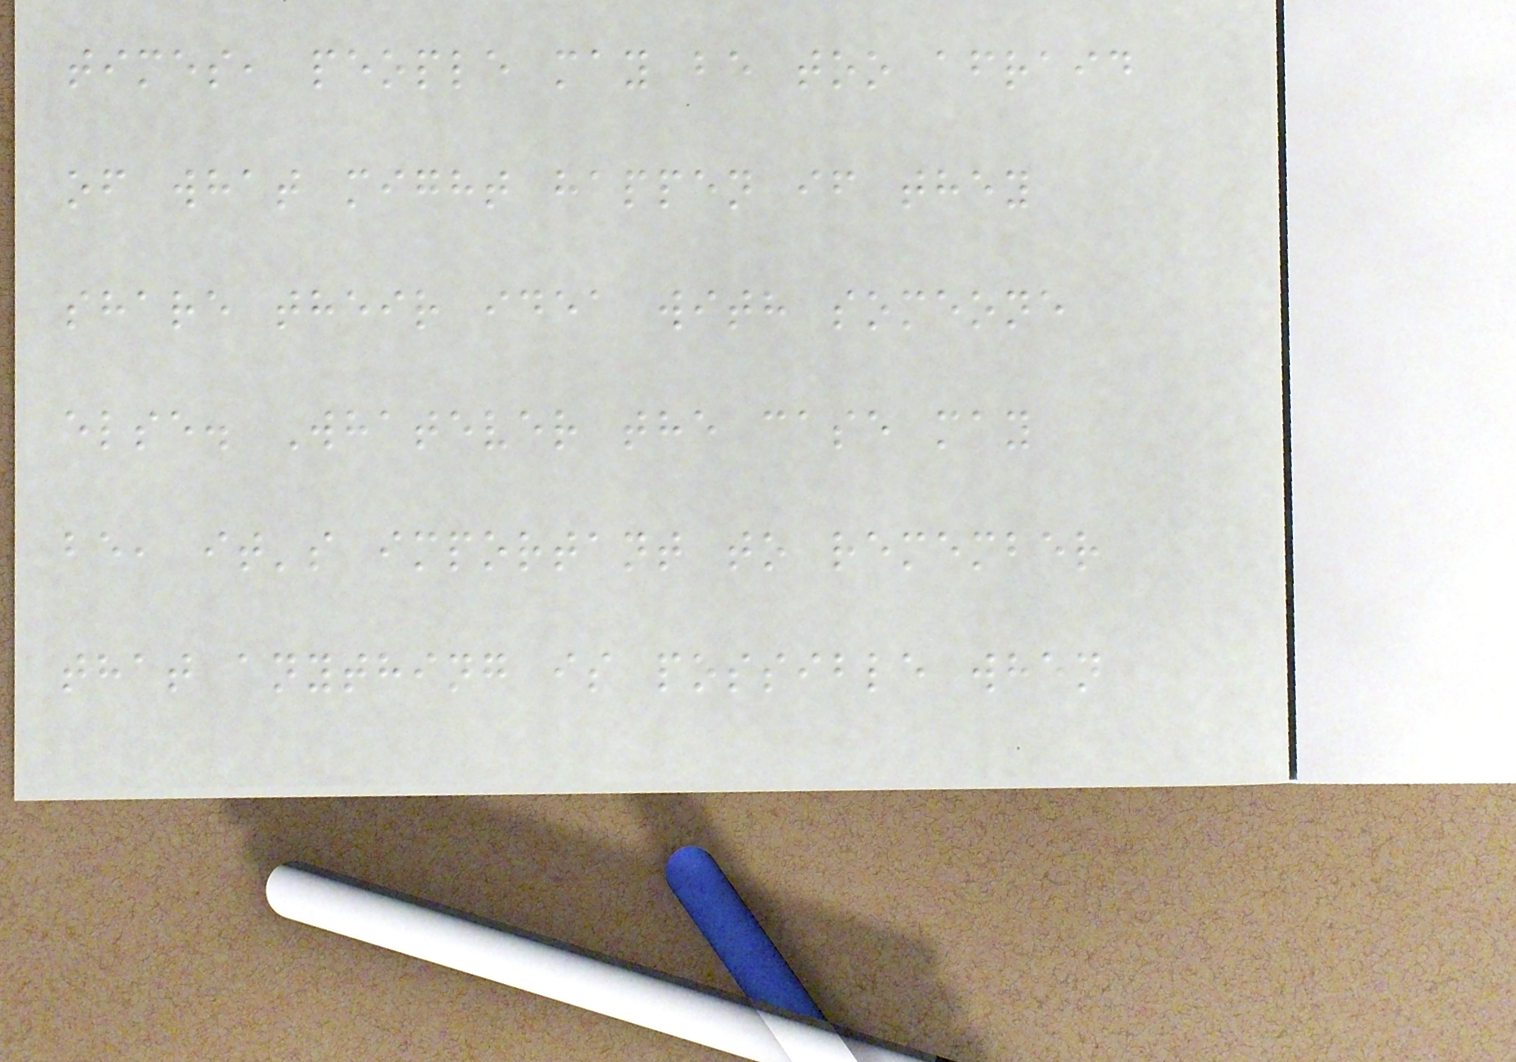times, people may be too afraid
of what might happen if they
share their idea with someone
else. Whatever the case may
be, it's important to remember
that anything is possible when
